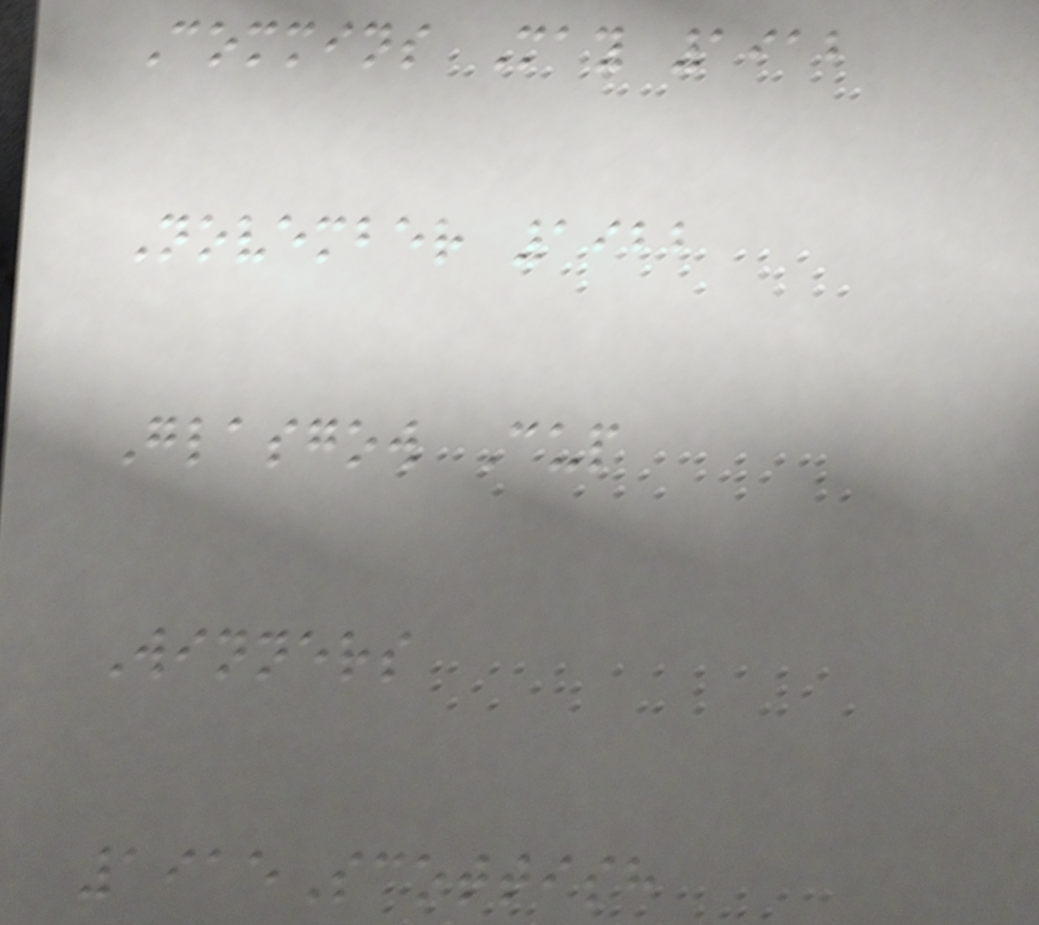Commins May 1912
November 1922
Glasgow Cup
Winners
1915Scottish
